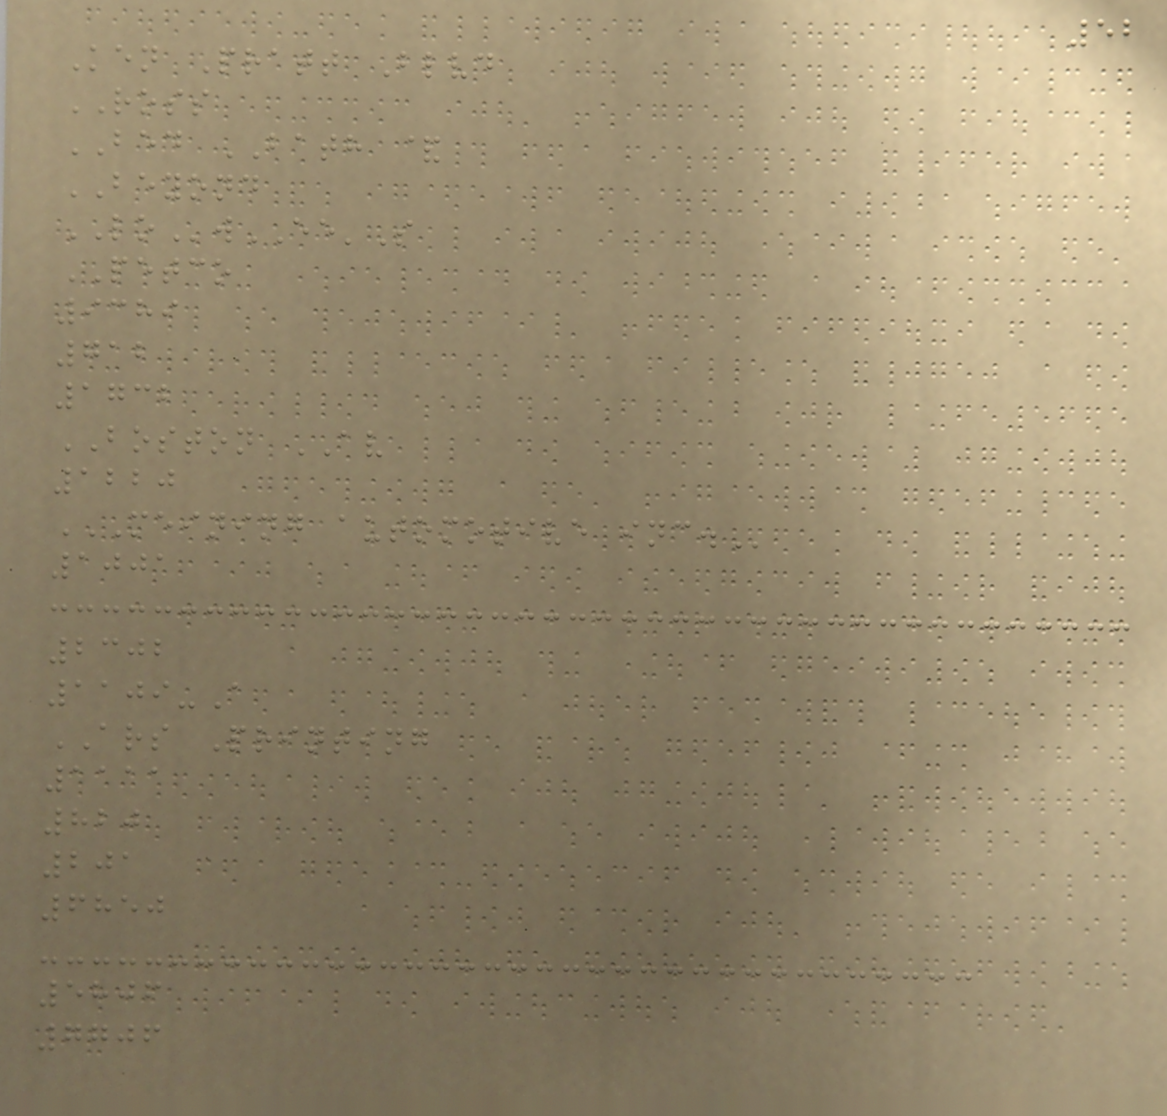52
Ken Pratt Blvd
ROSS
BED BATH &
BEYOND
LOwEE'S
PETCO
9389
712
1732
BOSTON AV
1220
MEINING AUTOMOTIVE INC.
1001
2302
1109-A
ARS Printing
1111
820
201
6850
5806
7706
